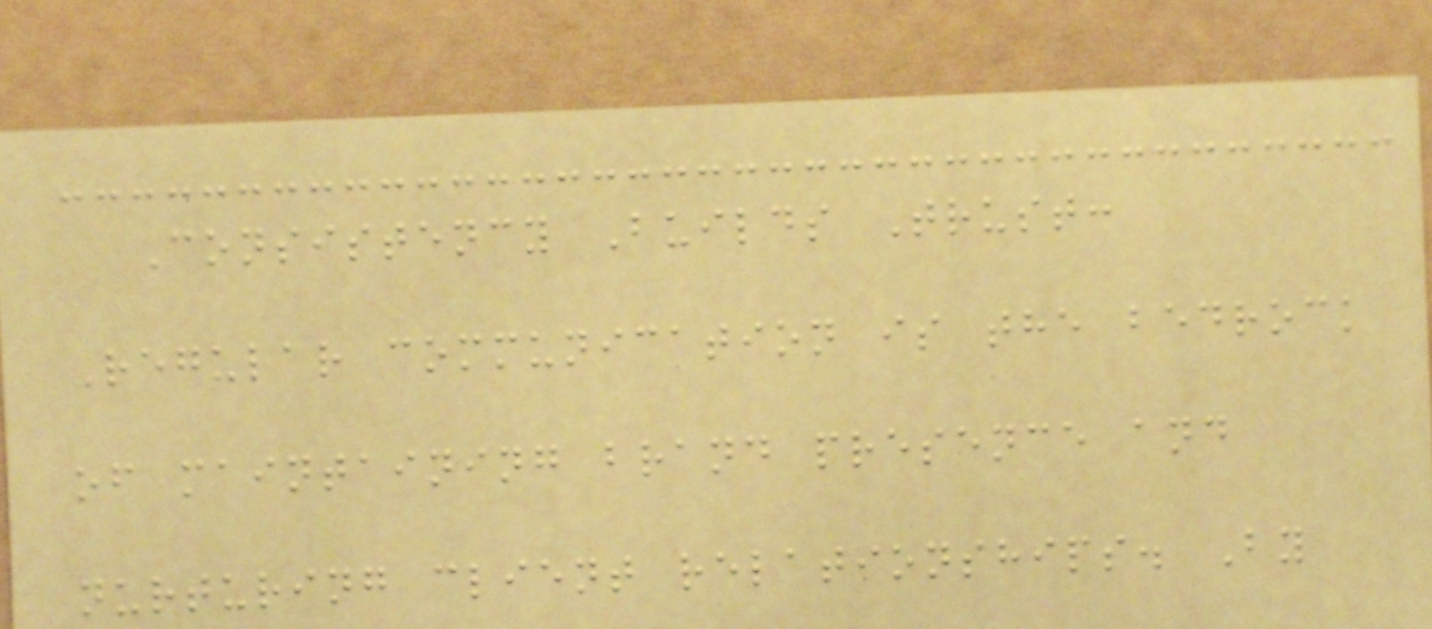Consistency Builds Trust:
Regular communication is the bedrock
of maintaining brand presence and
nurturing client relationships. By
